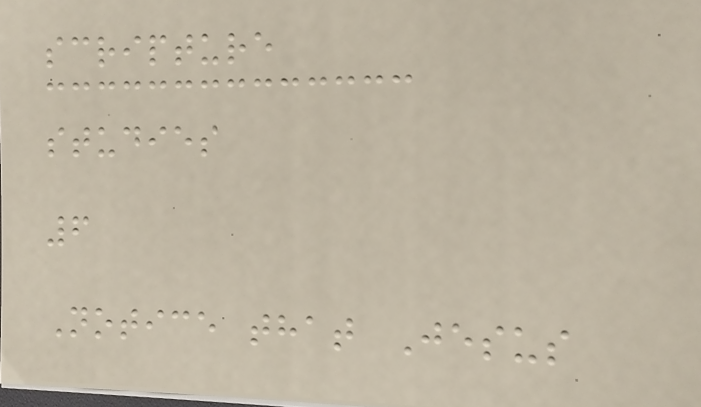scripture
studies
6
Notice that Jesus
